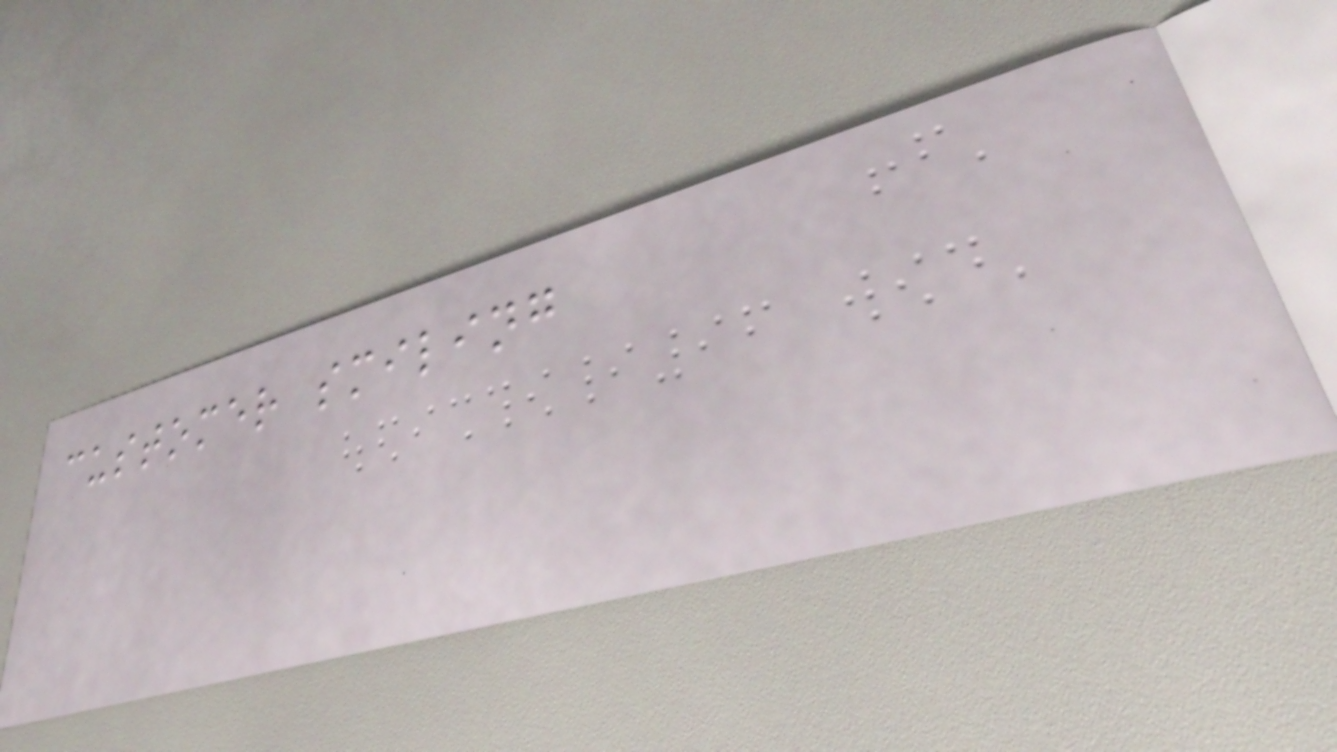customer smiling
